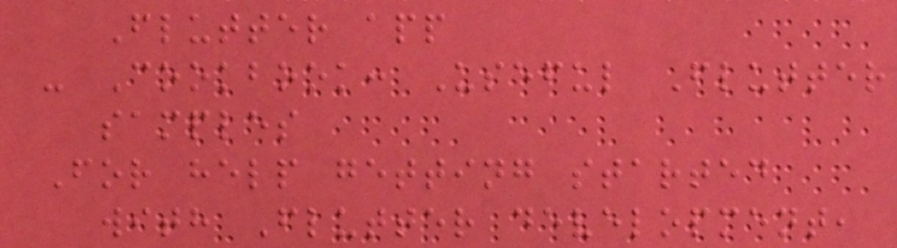Flutter app
- Cookbook: Useful Flutter
samples
For help getting started
with Flutter development,
